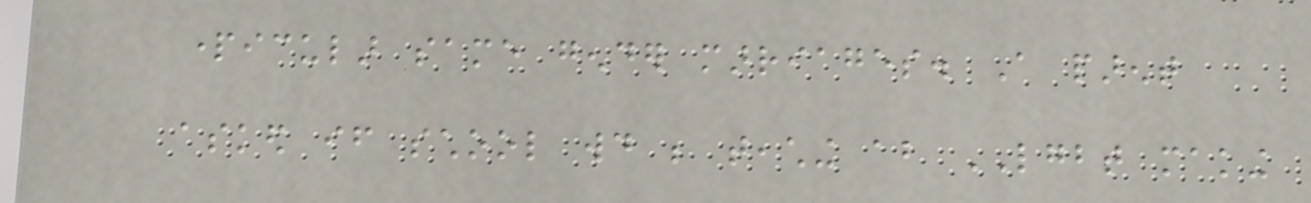particular same gender marriages. A parent
asked if school would be teaching about LGBT making
